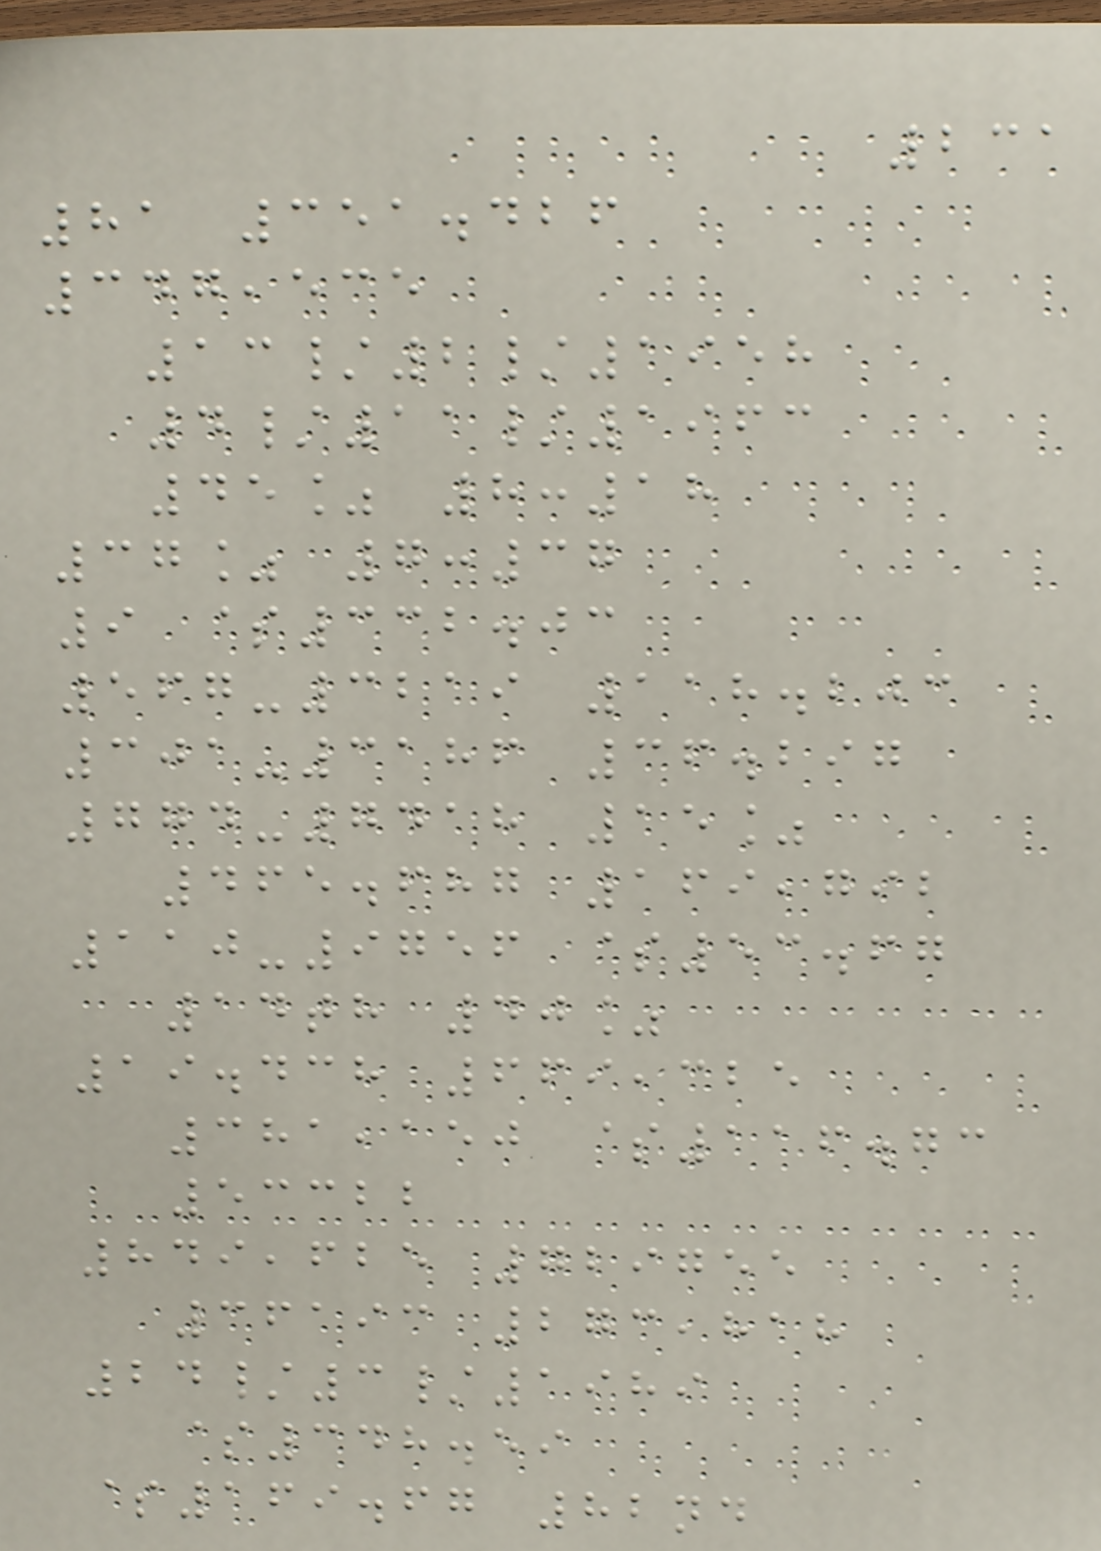231
81 351.426
347,535
13/2/1958
4/11/1963
45% 8:18
37% 7:37
9 $332.03
567-3219 118.203
301-3186 36.297
774-7418 15%
465.687 169,792
110-9756 $53.67
14th 40%
19.438 669,325
381,150 $116.73
53322
849,625 729755
36193 273,818
24/3/1989
$348.59
$169.67 82nd
